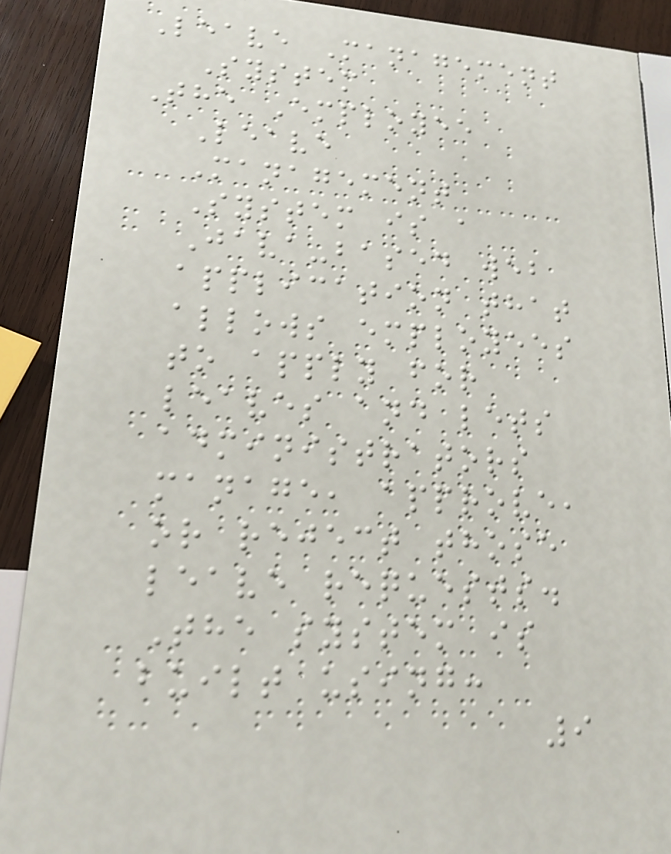Leave Management
System
The Employee
Leave
Management
System is a
Java-based web
application that
allows employees
to apply for
leaves and lets
administrators
manage, approve,
or reject those
leave requests.
The system is
built using:
9
